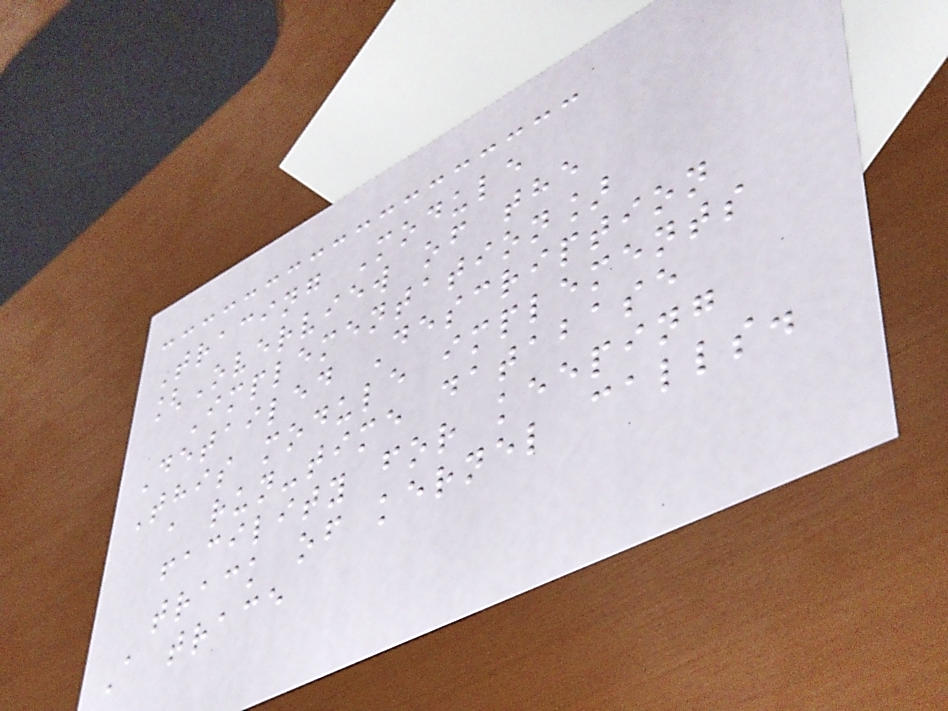Tracing Module
[Overview of the
Implementation]
Detailed Description
This module implements
a run-time database
facility for keeping
track of kernel calls.
A trace
